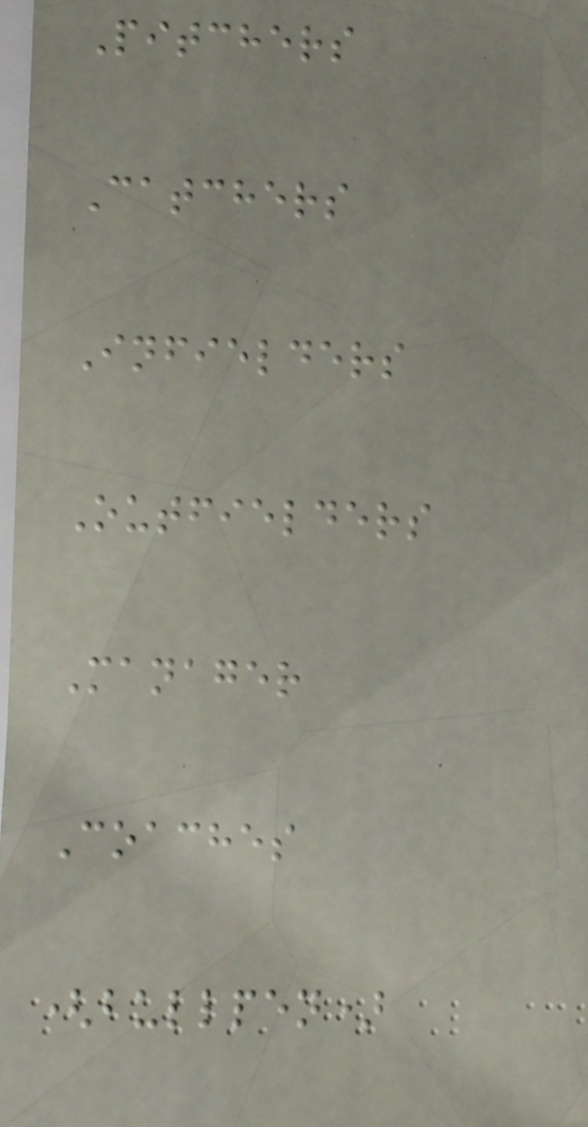Pitchers
Catchers
Infielders
Outfielders
Manager
Coaches
(bullpen)
